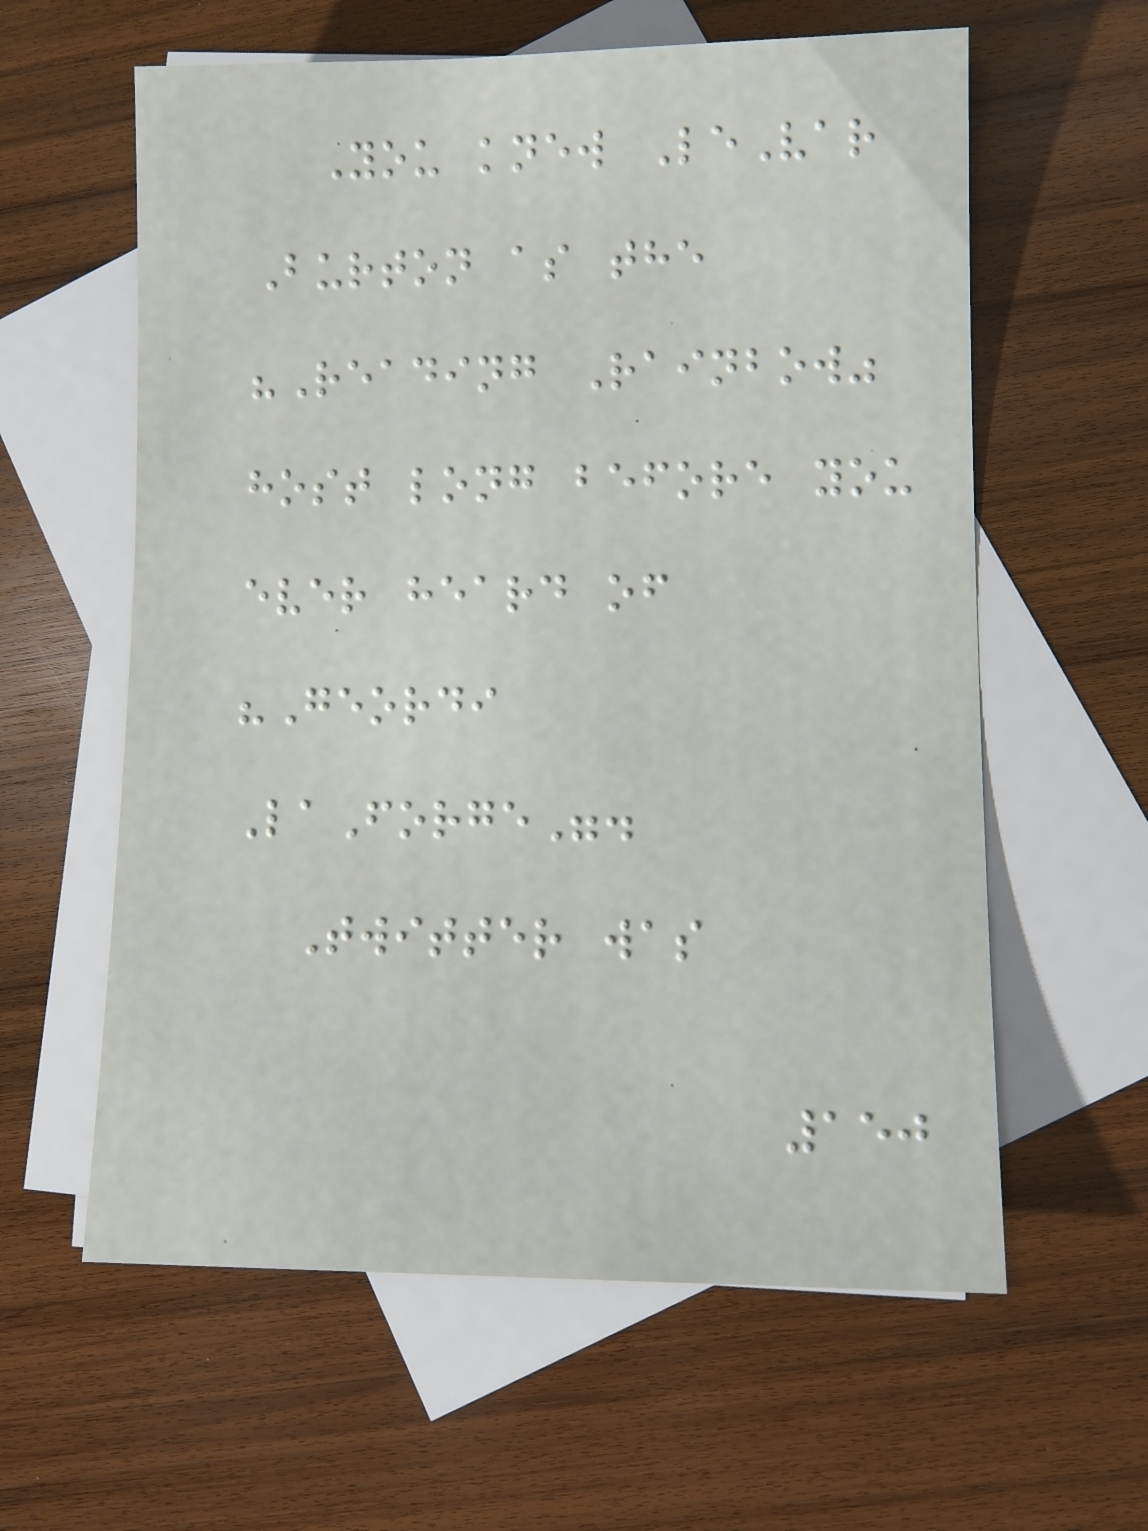You knew LeVar
Burton as the
"Reading Rainbow"
host long before you
ever heard of
"Geordi
LaForge".
Twitter was
150
